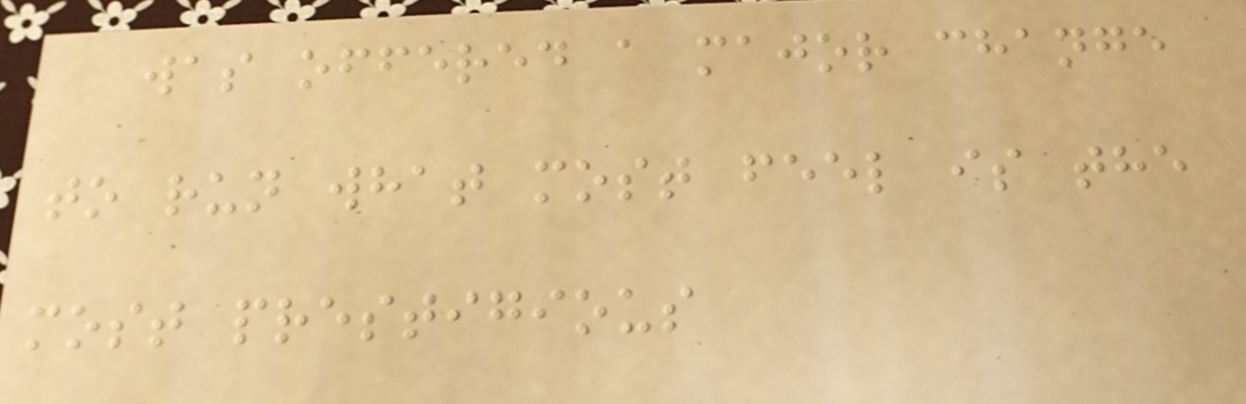was offered a major change
to run what most feel is the
most prestigious
